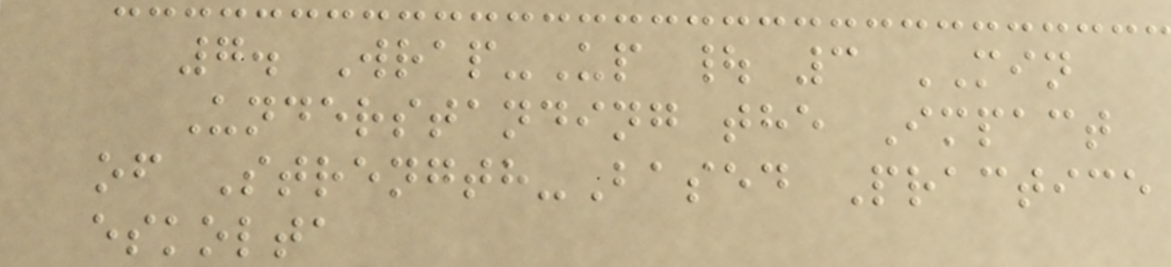7. Wrap-Up | 3 MIN
Understanding the Impact
of Strength-Based Practice
eskolta
